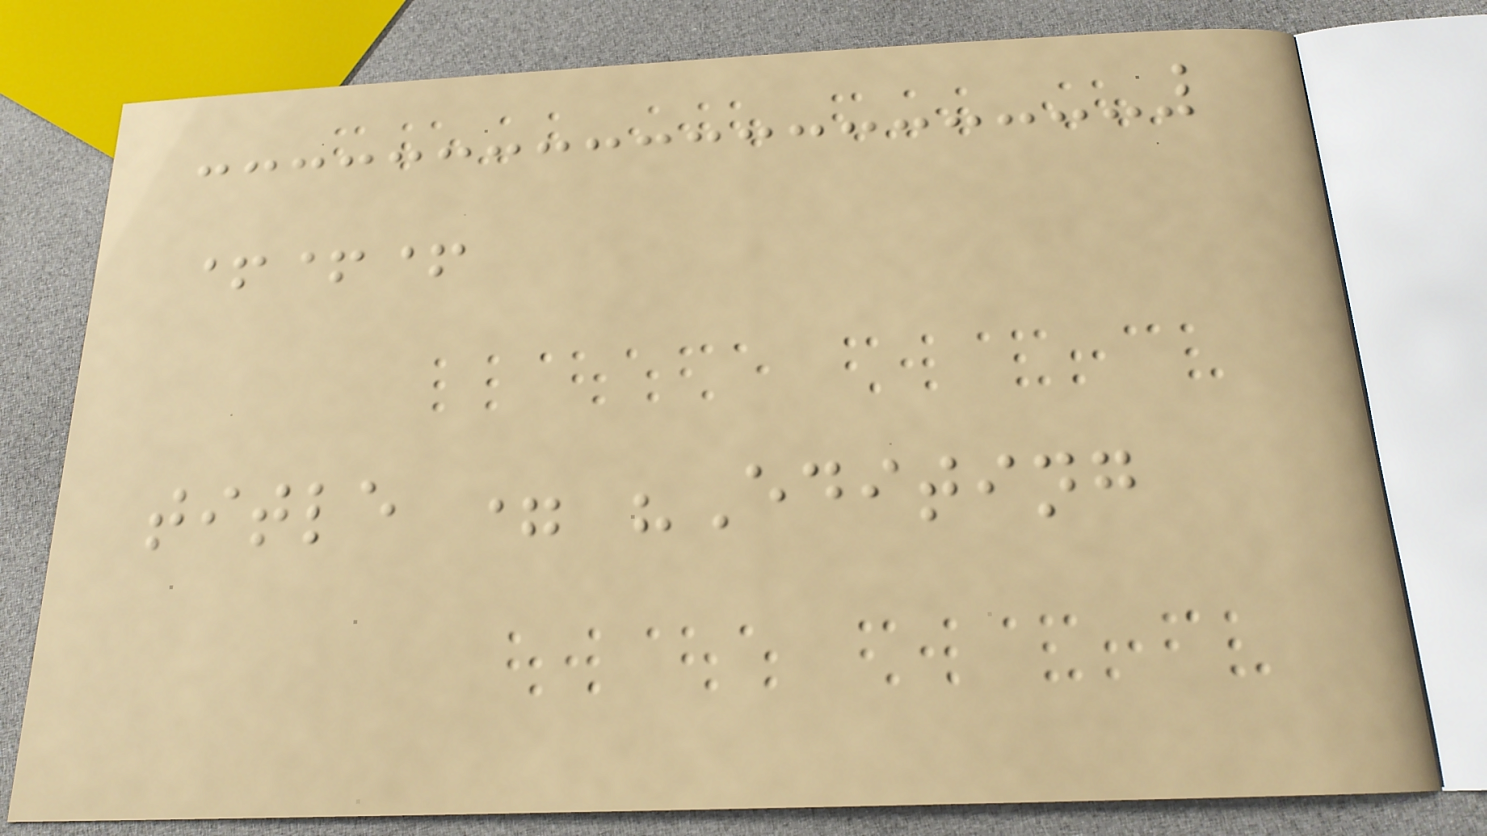+++
title = "Editing
